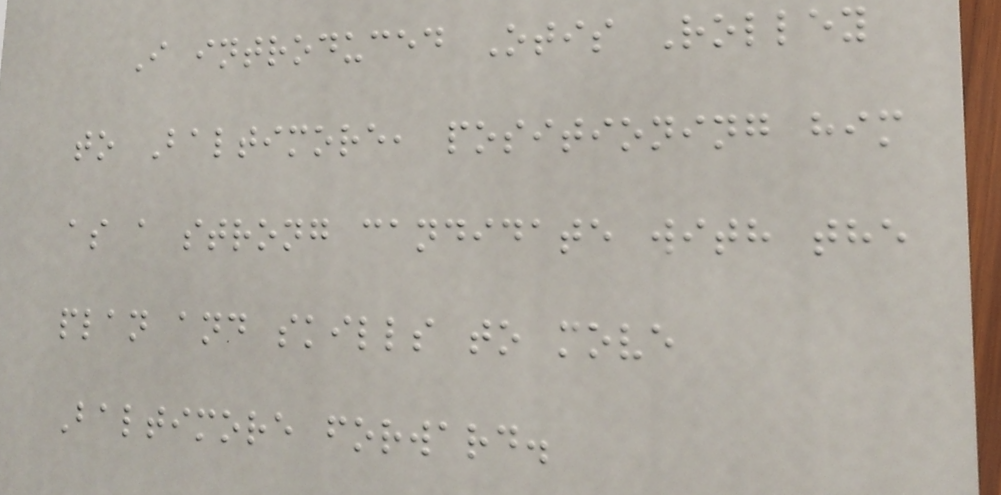I introduced Otis Rolley
to Baltimore, positioning him
as a strong candidate with the
plan and skills to move
Baltimore forward.
